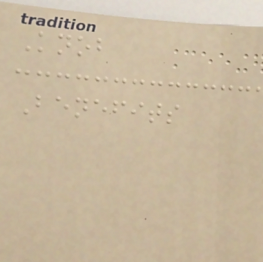Knob
Benefits
